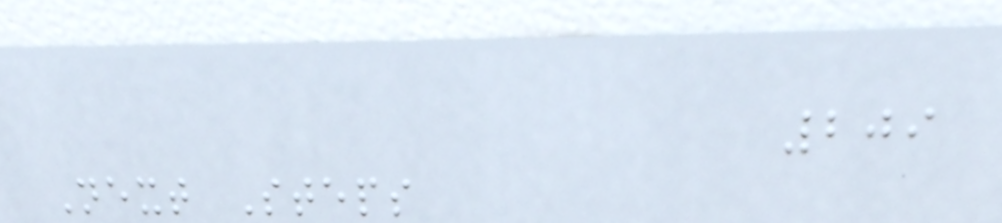209
Next Steps
